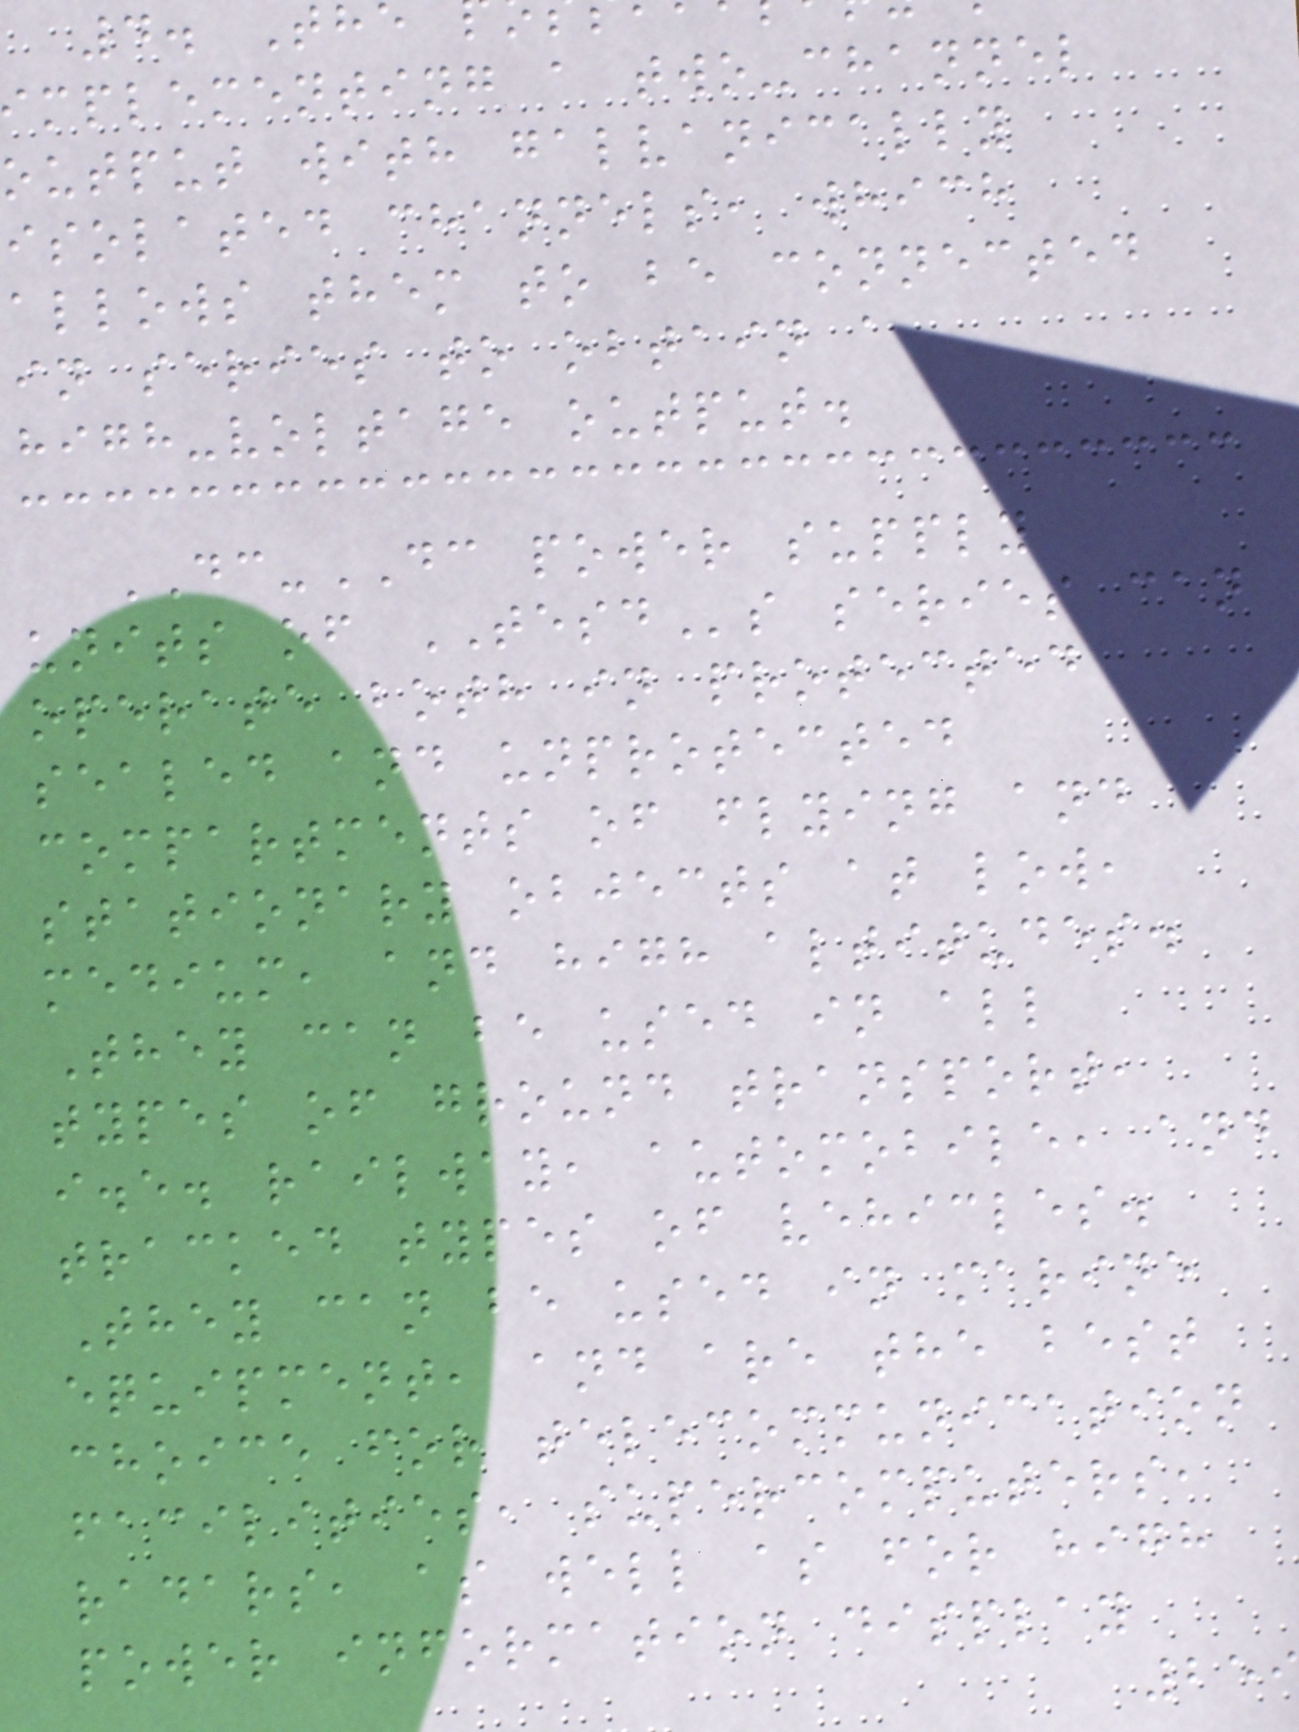4. Th
mplementing a two-channel
output with galvanically
isolated channels, which
allows them to be connected
in series to obtain a
high-voltage output.
DC-DC power supply
units of TESDs series can
operate both in protected
sealed and unprotected
compartments of flying and
stationary objects at low,
medium, and high altitudes.
They can be used in all
types of ground transport,
i.e. railway, automobile, and
tracked types of vehicles.
They can be used in marine
equipment, and are the best
choice for telecommunication
facilities, supercomputers,
radars, as well as for high
power information display
